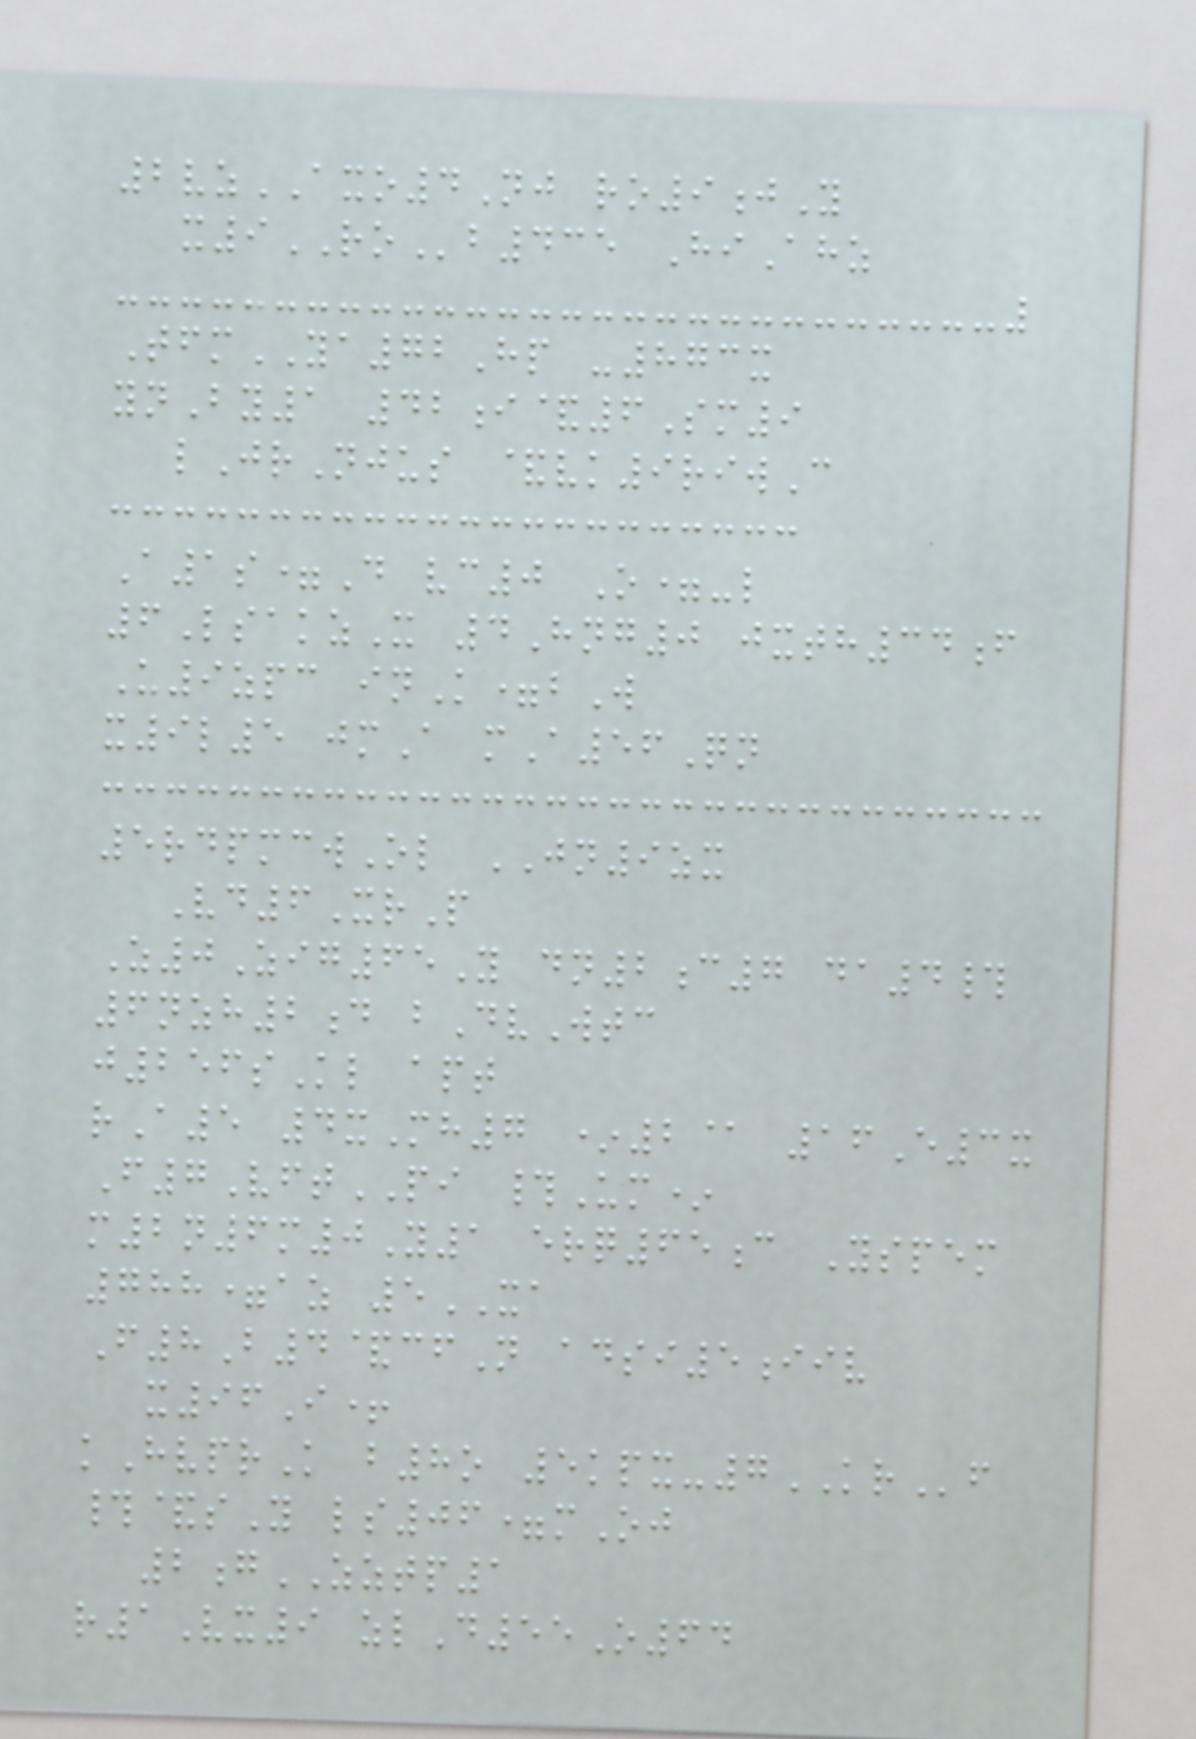2vzAXO4Nj ro9jY
x9ROb435 HiAhz
TfmYA72Hp -873x
ynBy1 42i&6Sm9
lJrNjus &vk9riwC
A1s=D vc0 O=-l
6LsakzX 4Hng0 jxth34f
U9zpc inK=bW
x9l5 jmA mA56Qn
5rdpmcwOl JN9zx
Vd6XrP
Z0Zig65Y dn2c7 da4#
6nzh2d bDvWtc
j256sKl apt
rA5 4xMh7 *2@ 16E3x
F7VftPI #Um*
m2n6m0Y1 erq65c Yspem
788=az 5XA
F8B4&cfN adsi5iiv
x96I+
kHvprK b8o 5kpx-7KRf
#&sY ls06=mOj
2gZZTP1
r1Vx9 zlD55O64
